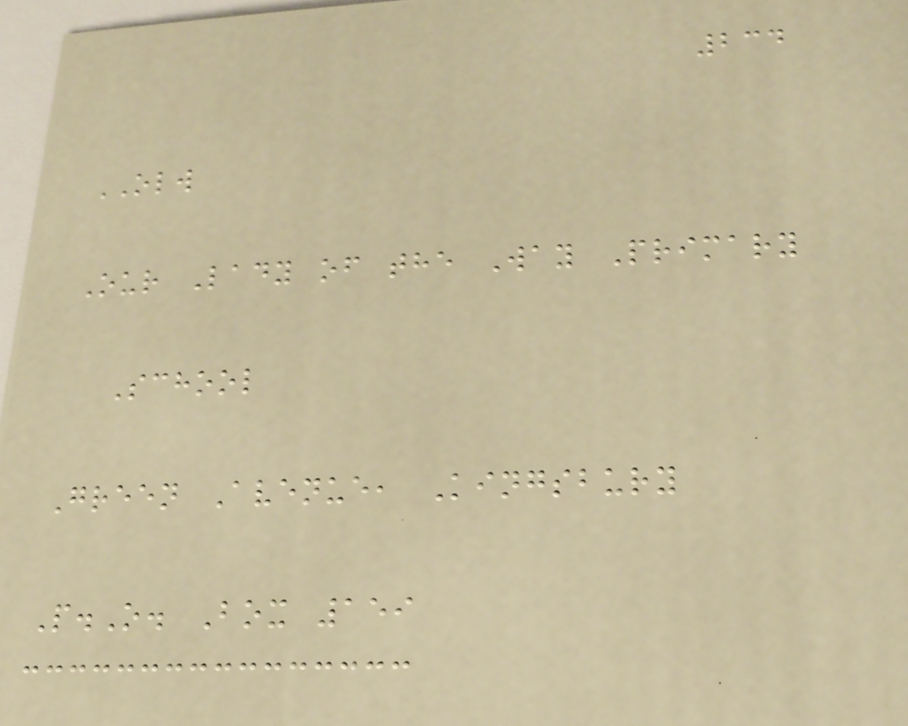234
OLW
Our Lady of the Way Primary
School
Green Avenue, Kingsbury
P.O. Box 159
